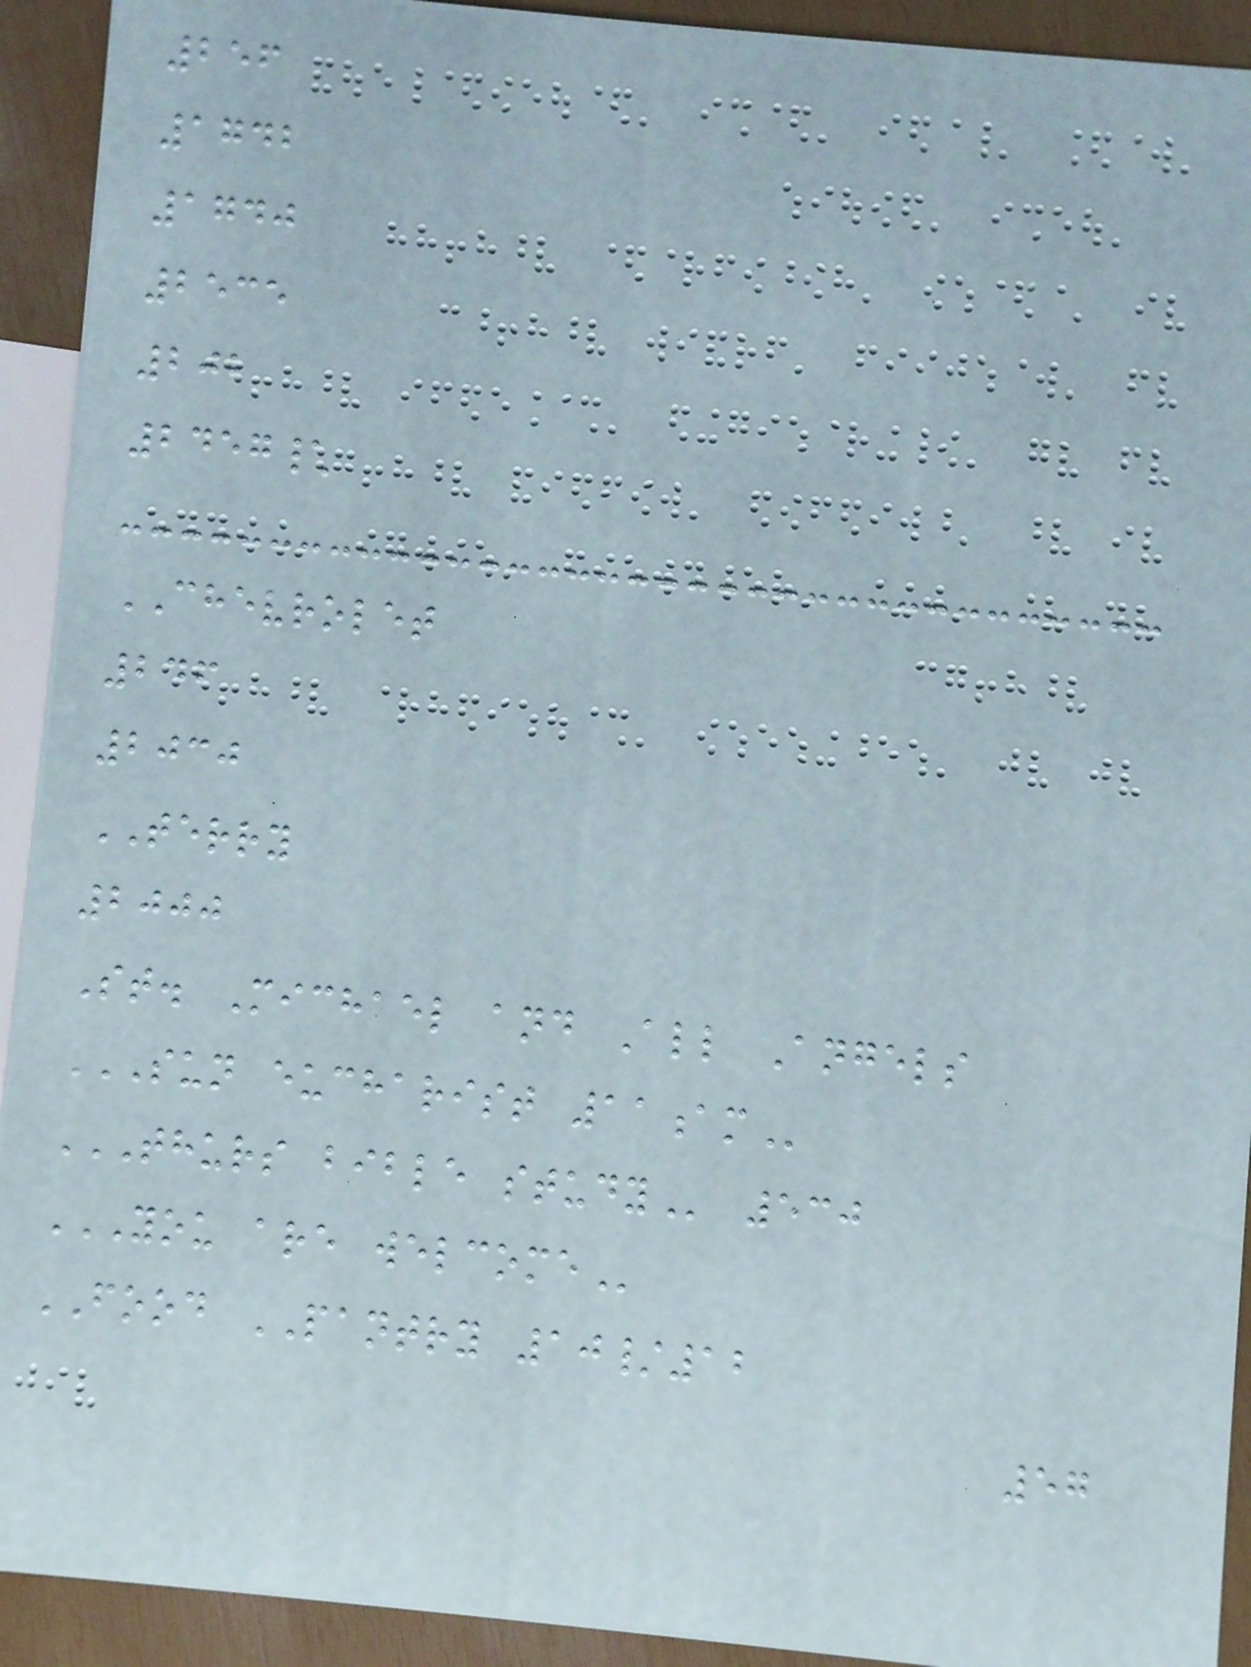256
1742
1740
2535
202
2457\
CHEVROLET
246
2030
TERRY
2000
St. Michael and All Angels
SUN EUCHARIST 11AM
THURS BIBLE STUDY 530
YOU ARE WELCOME
FOOD PANTRY 10/12
57
